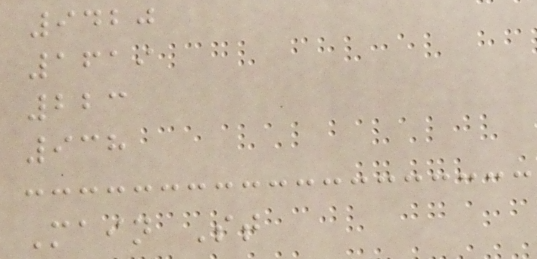9420
1619
223
938
Main St
